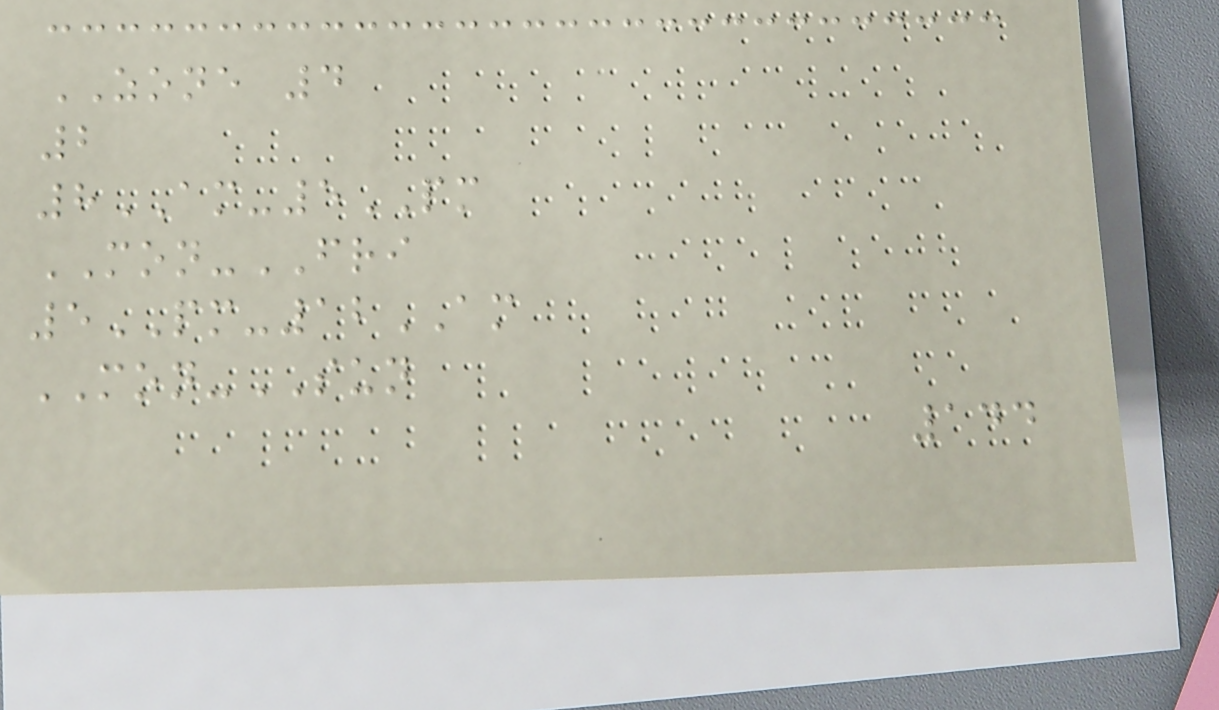ZONE 4
2
8AM-5PM
MON-FRI
5PM-12AM
MON-SUN
144
